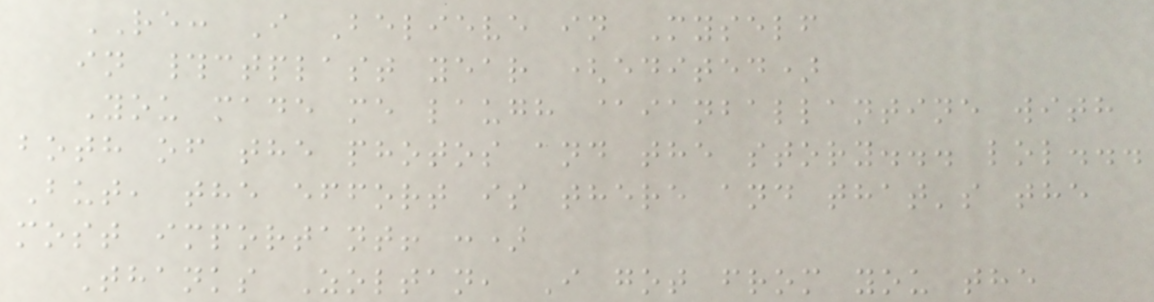RE: I Believe in Myself
in #ctplast year (edited)
You made me laugh @ianballantine with
both of the photos and the story... lol...
But, the effort is there and that's the
most important! :)
Thanks Zoltan, I got from you the
